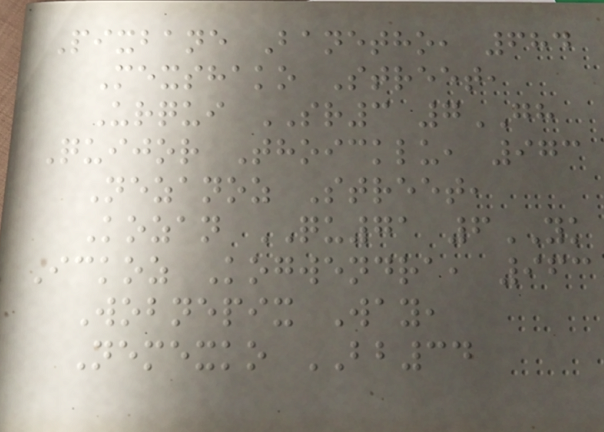Pixbane Banetho, 684
Mexshako Street,
Urqui SR3 7GH
Quijor Thoicklu, 973
Nezanoz Street,
Kozan QU71 6YK
Ickoz Kogwendra, 963
Wobnepix Way,
Nemexko BB34
